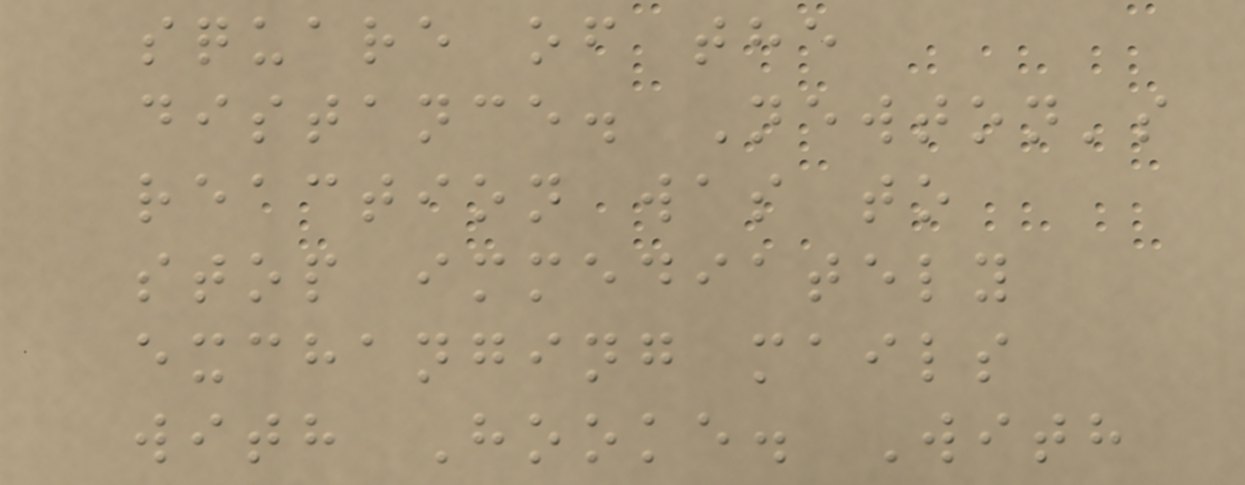square of the
distance. Newton's
reaction was to
stop immediately
exchanging mails
with Hooke. With
